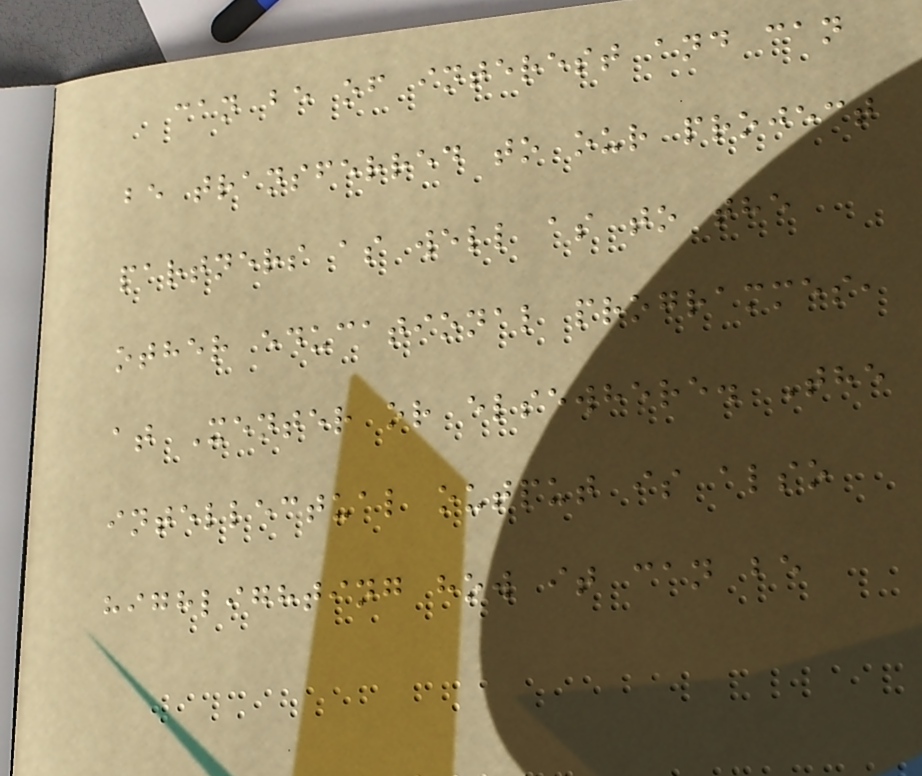can be of interest and can
be transferred to our project
partners as well as to the
other educational programmes,
at Xenter or elsewhere. The
intellectual output is also
highlighting how it can be
